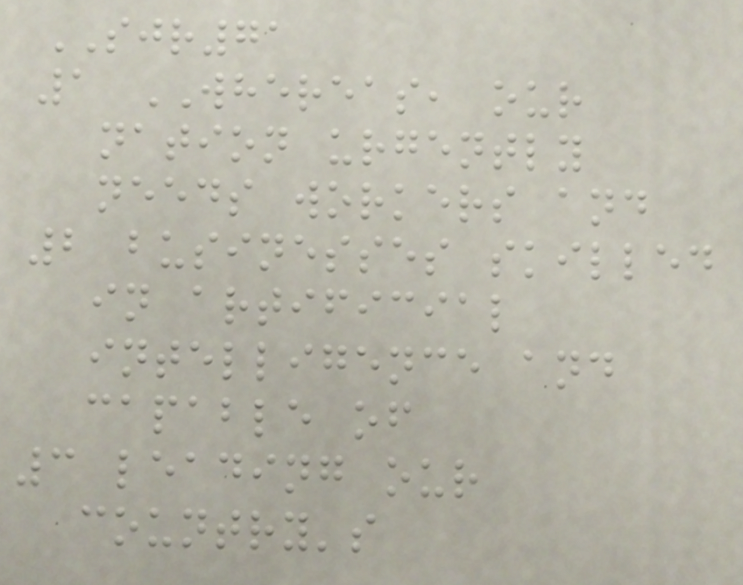SJR71
1 WHEREAS, our
nation urgently
needs workers and
2 businesses skilled
in artificial
intelligence and
capable of
3 leading our
country's
